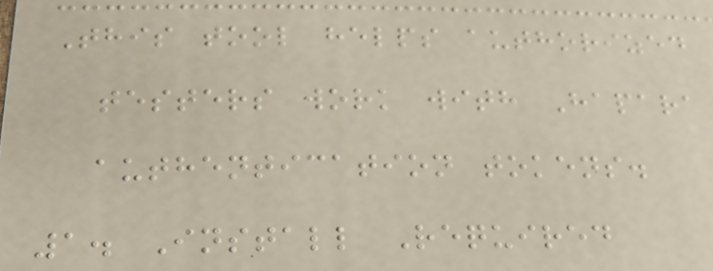This tool helps authorized
testers work with Hapara
authentication tokens.
1. Install Required
